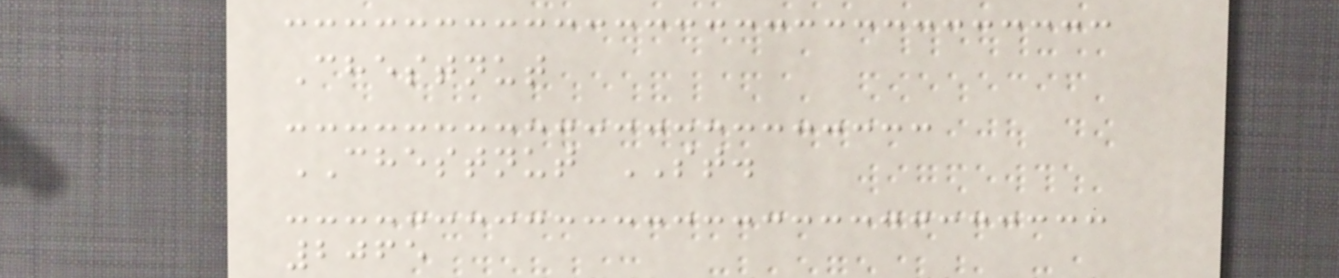Chestnut
CHESTNUT ST.
2065
